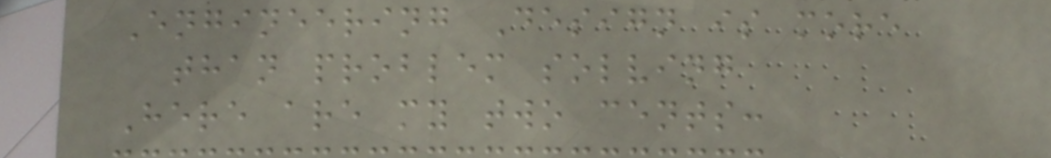Engineering Design is more
than problem solving
Here are my two cents:
